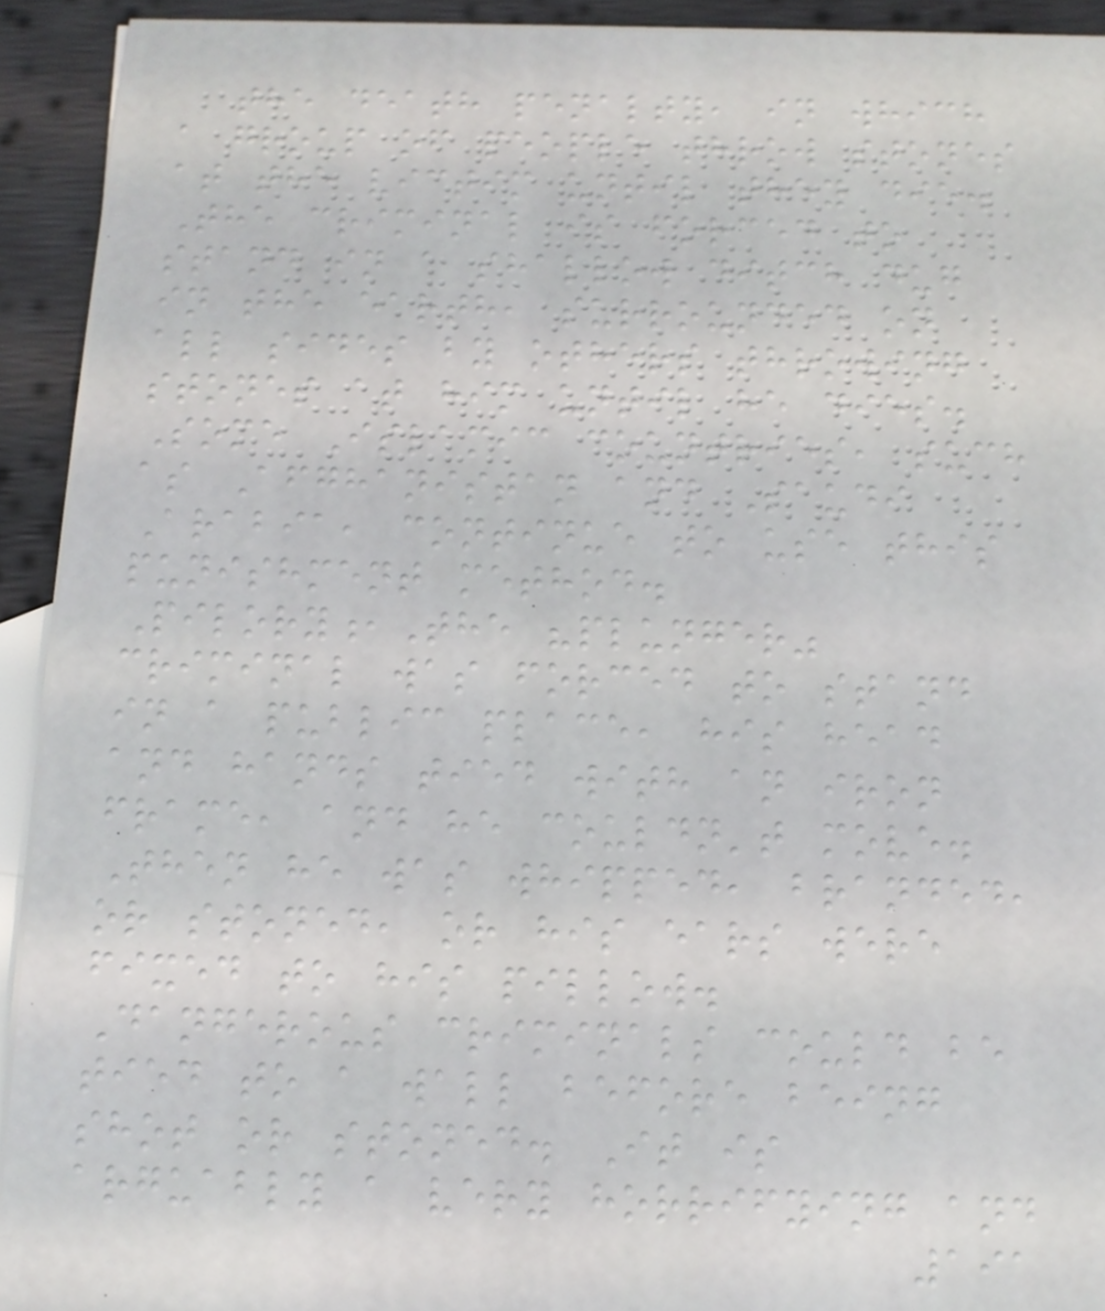the death penalty, in which
a group of people throw stones
at the victim until they die.
The criminal is forced to
stand in a shallow ditch dug
in the earth, surrounded on
all sides by others throwing
stones at him until he dies.
Some Islamic countries, such
as Afghanistan and Saudi
Arabia, continue to use this
punishment method.
Pilory,The "plunger"
criminal was forced to stand
in a public place, his head
and hands tied with an iron
frame, and he couldn't move.
Then he was whipped, branded,
or stoned, or his ears were
fixed to his pillow.
Dangerous criminals could be
tied to a wall before being
shot or stoned. It is
arguably a very horrifying and
191
